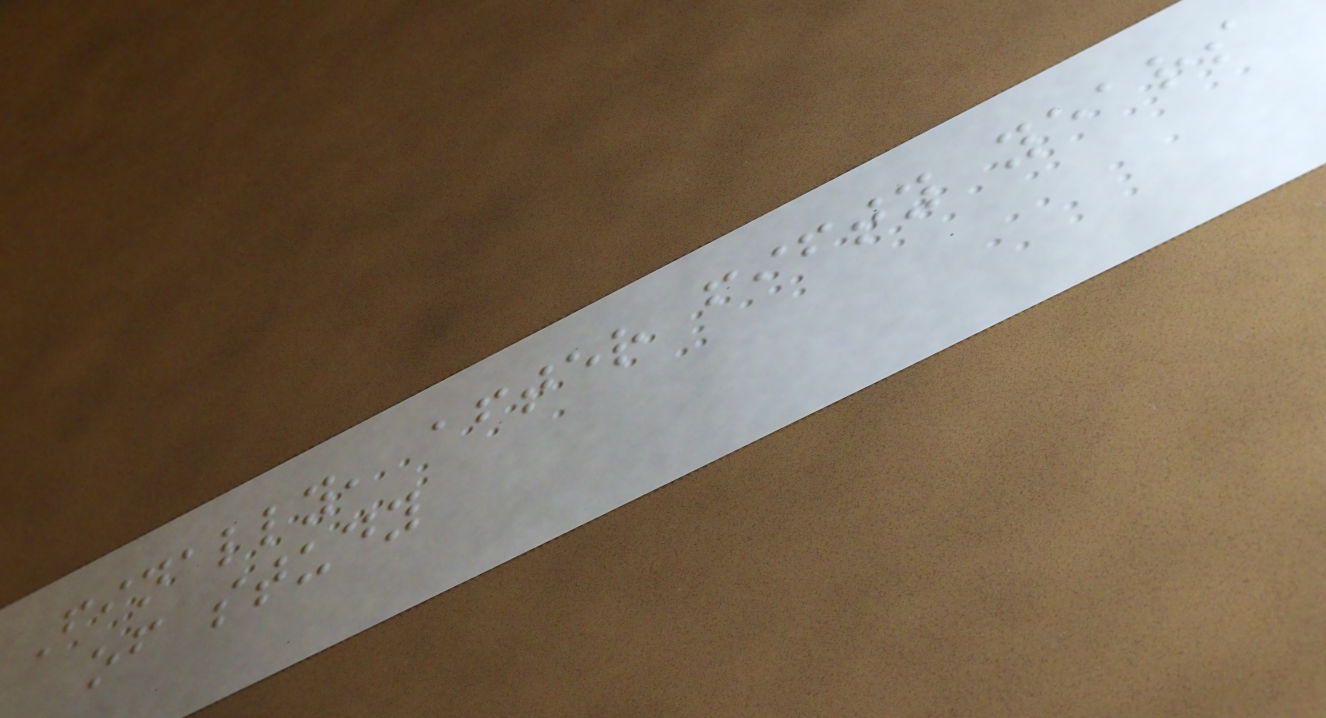Finally, after fifty years
of study
